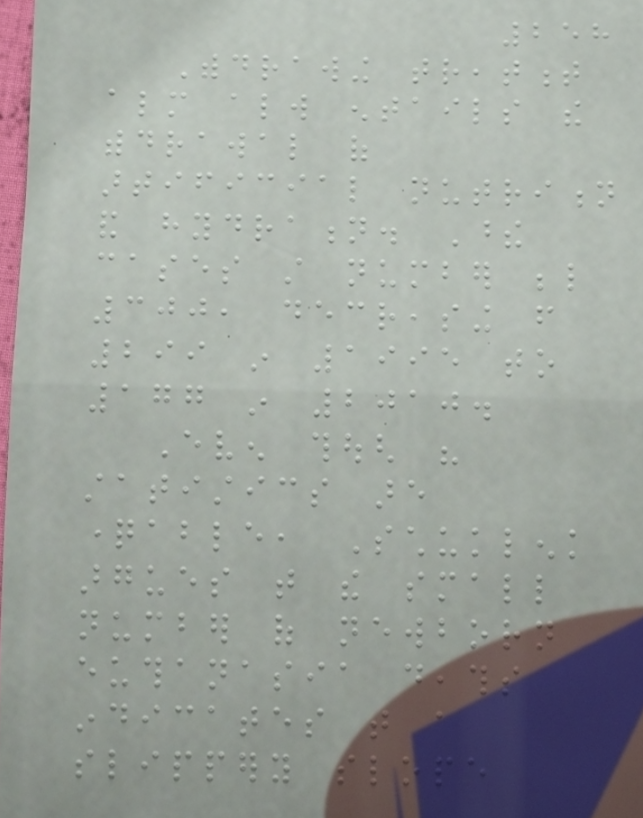258
Withdrawing treatment
almost always entails the
withdrawal of
artificial nutrition
and hydration. These
cases still number below
300, decreasing from
299 in 1995 to
177 in 2010.
Even though his
statistics are
questionable, Schuklenk
argues that the small
number of newborn
euthanasia deaths
indicates that a
slippery slope
